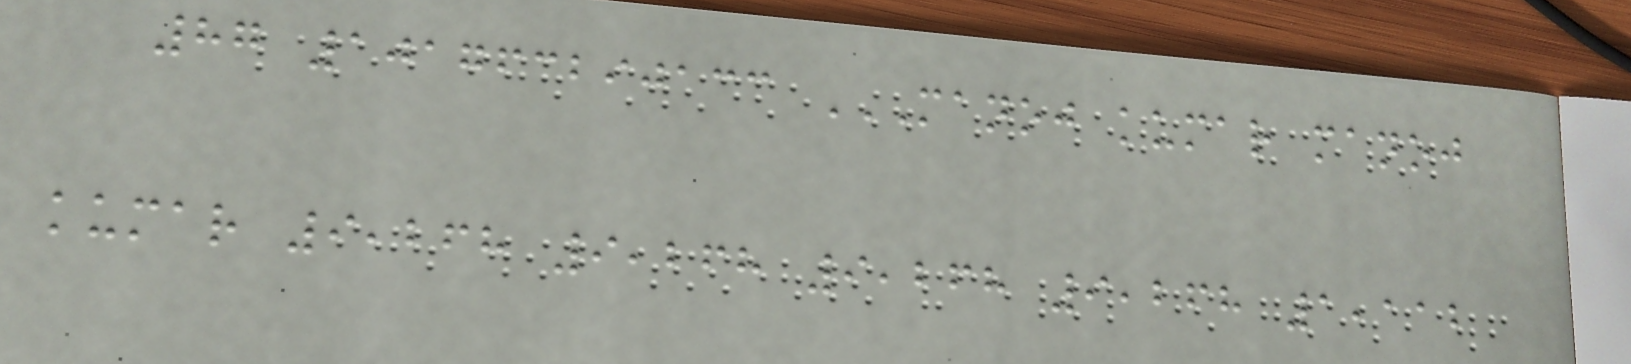87 101763290133 MANOJ KUMAR MANOJ
KUMAR 9,268 9,268 9,268 9,268 1,112
